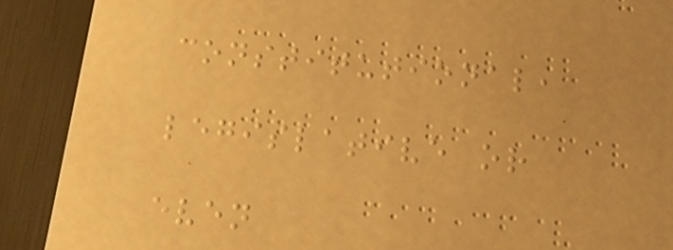constitutional,
legislative or
even
